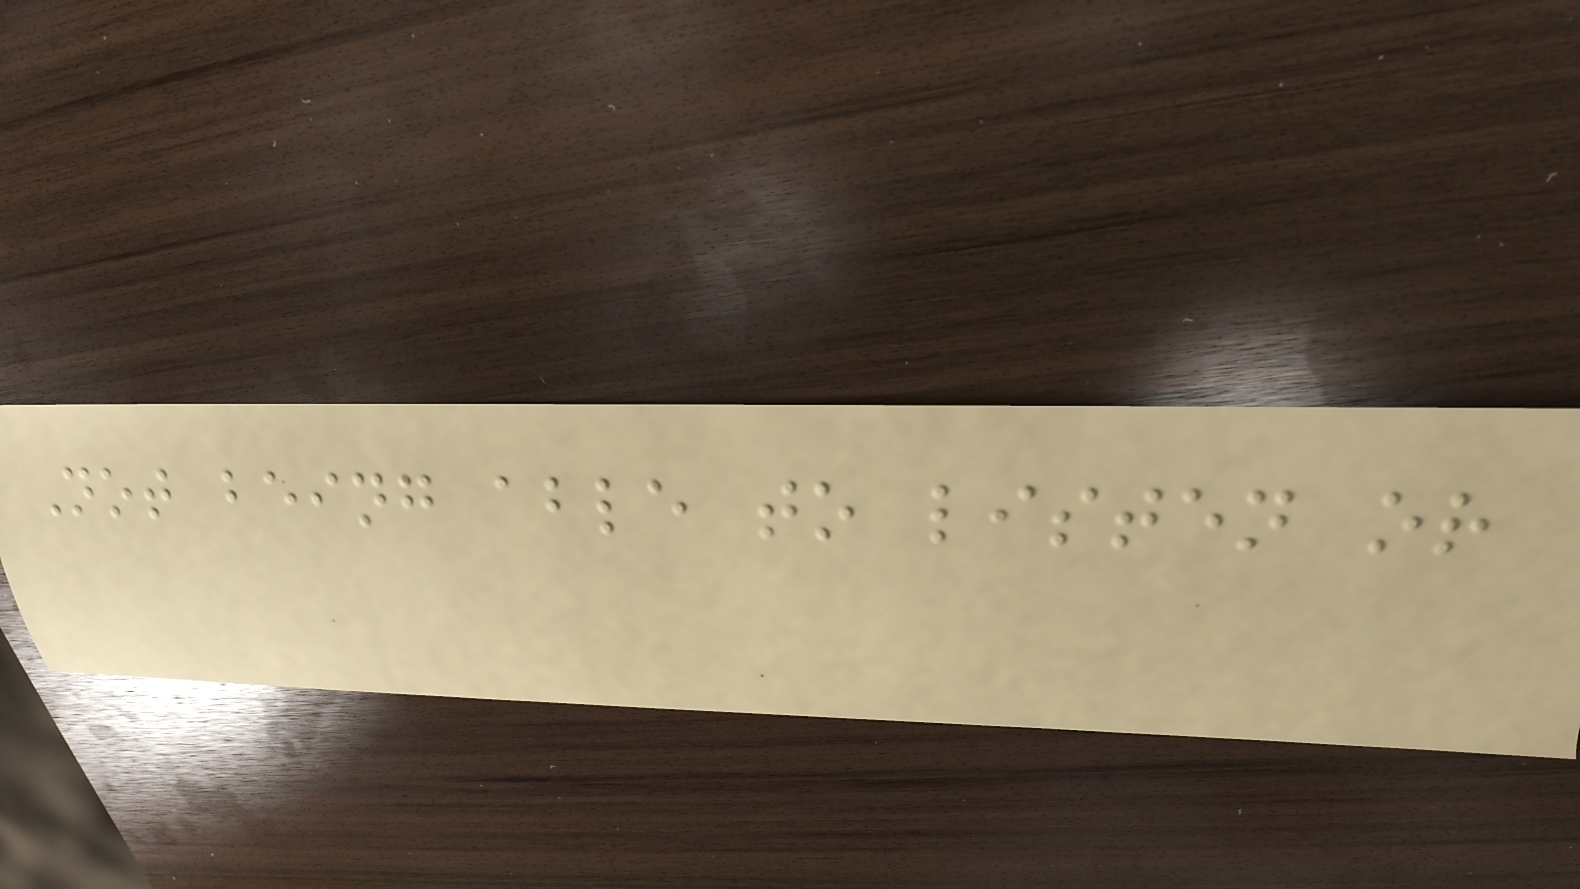Not being able to listen or
